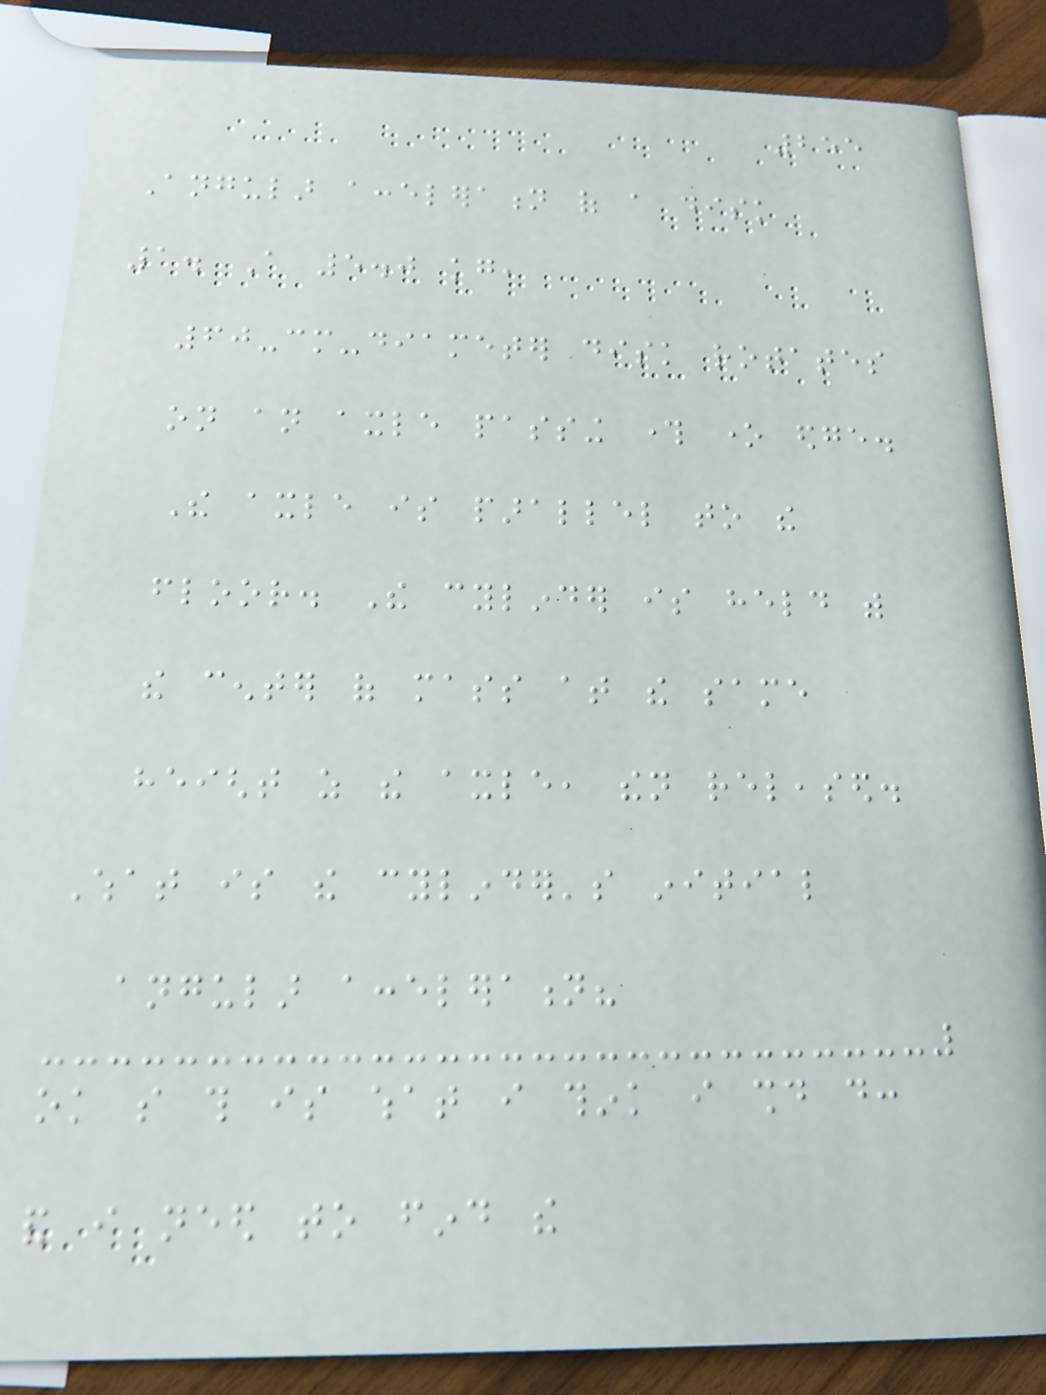255
Angular acceleration of a disk
1. A 5.0 kg,
60-cm-diameter disk rotates
on an axle passing through one edge.
The axle is parallel to the
floor. The cylinder is held with
the center of mass at the same
height as the axle, then released.
What is the cylinder's initial
angular acceleration?
ok so this is what i think i should do:
and i need to find the
